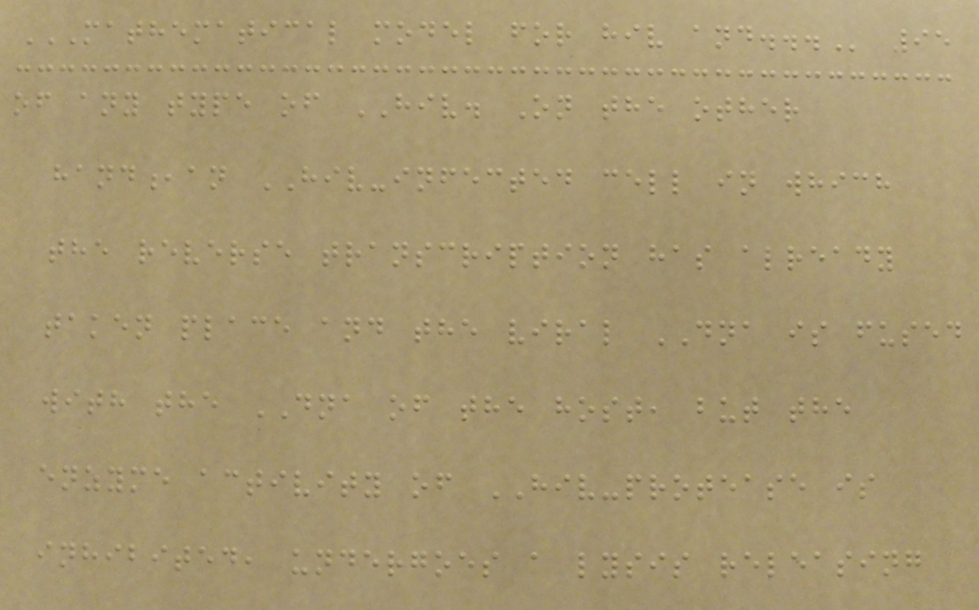MATHEMATICAL MODEL FOR HIV AND... 95
of any type of HIV. On the other
hand,an HIV-infected cell in which
the reverse transcription has already
taken place and the viral DNA is fused
with the DNA of the host, but the
enzyme activity of HIV-protease is
inhibited, undergoes a lysis releasing
